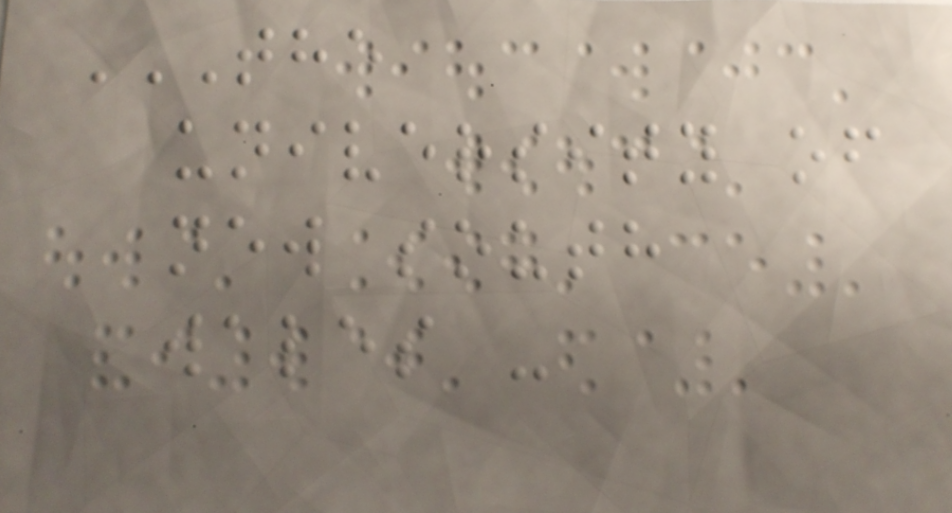THE
UNIVERSITY OF
NEW SOUTH
WALES -
